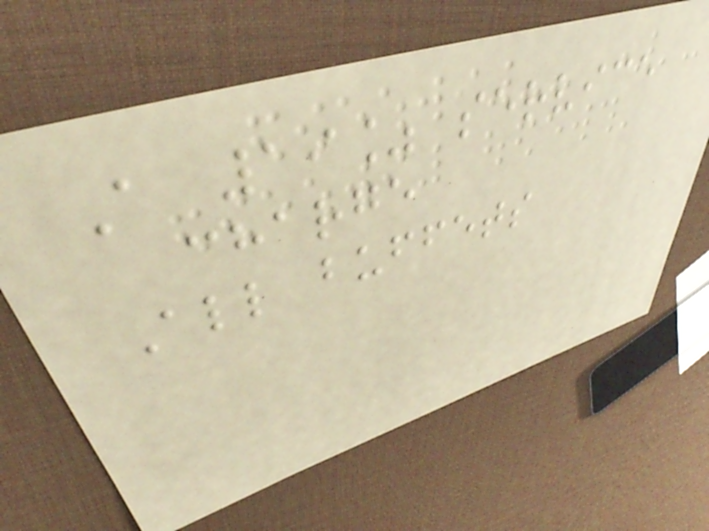A 19% service
charge
All buffets
